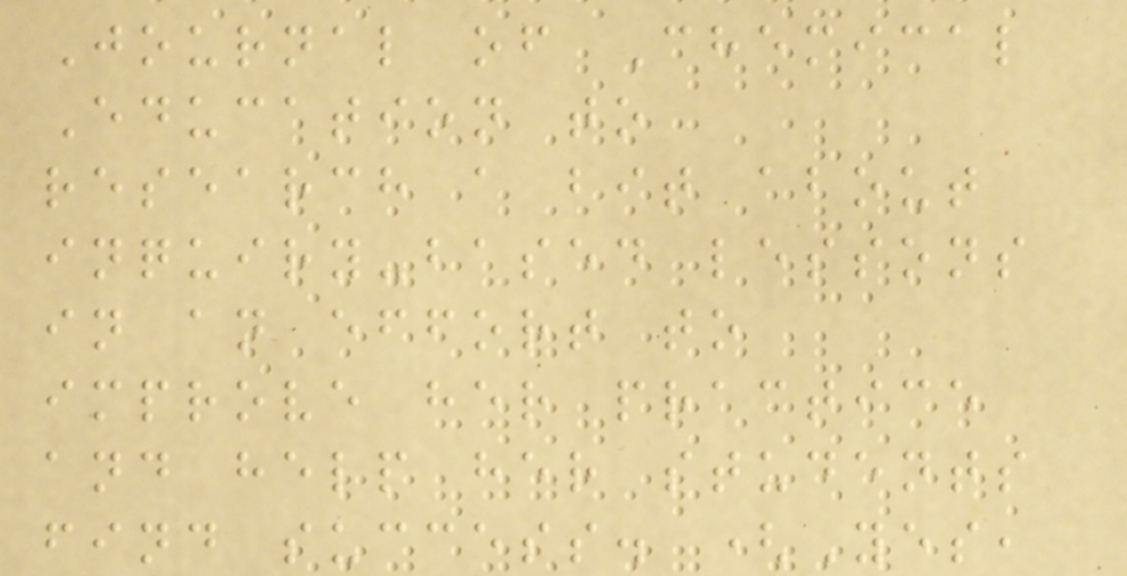Journal of Chemical
Education to
research a bit about
inquiry-based lessons
in an effort to
improve her practice
and help her students
find success. (Yes,
